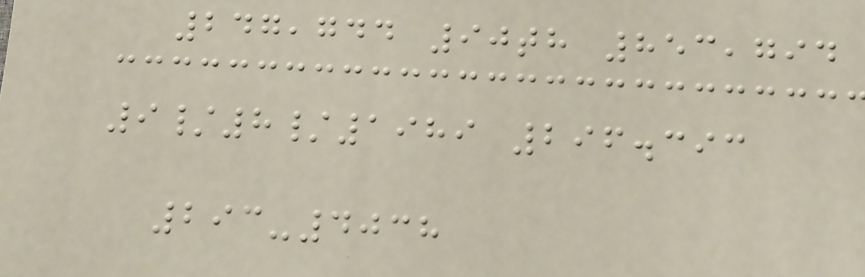247,744 90th 853,794
9/8/1989 296.393
293-4038
